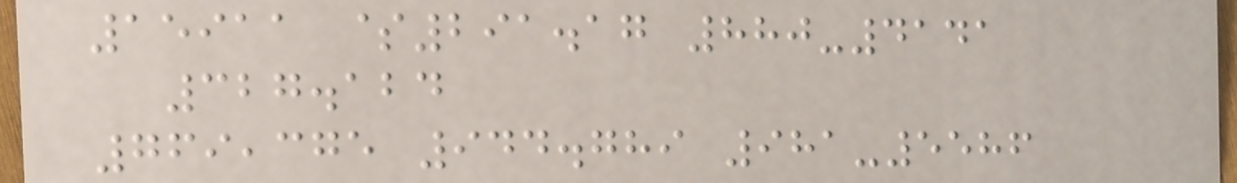15911 $291.17 880-4141
327.124
769,375 944.789 981-5586
